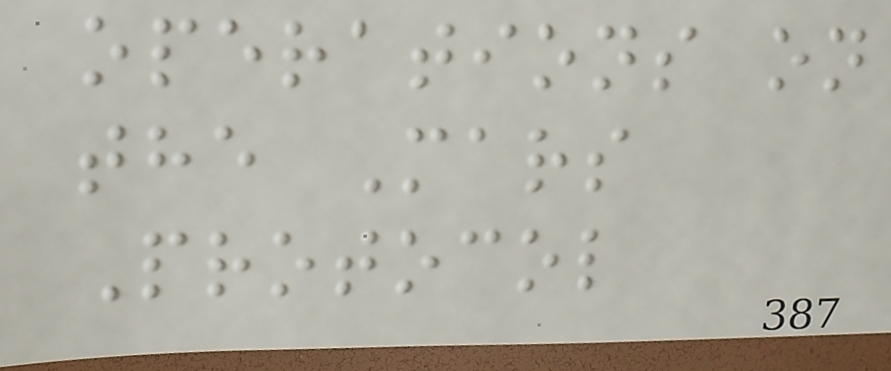operations on
the Mars
Protocol
